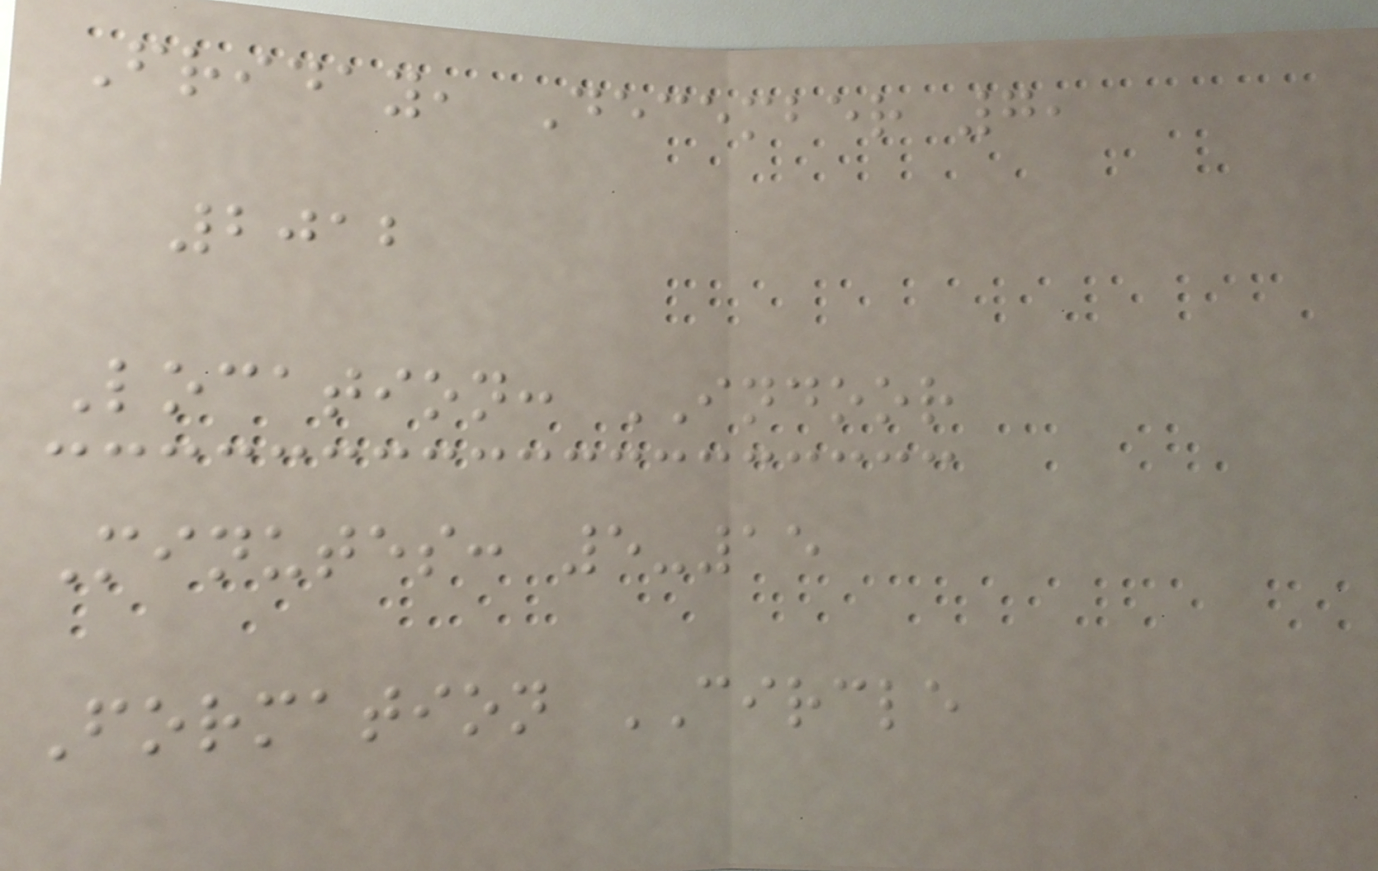Friday, December 7,
2012
Location: INDOOR
Minutes: 5-15
Formation CIRCLE
